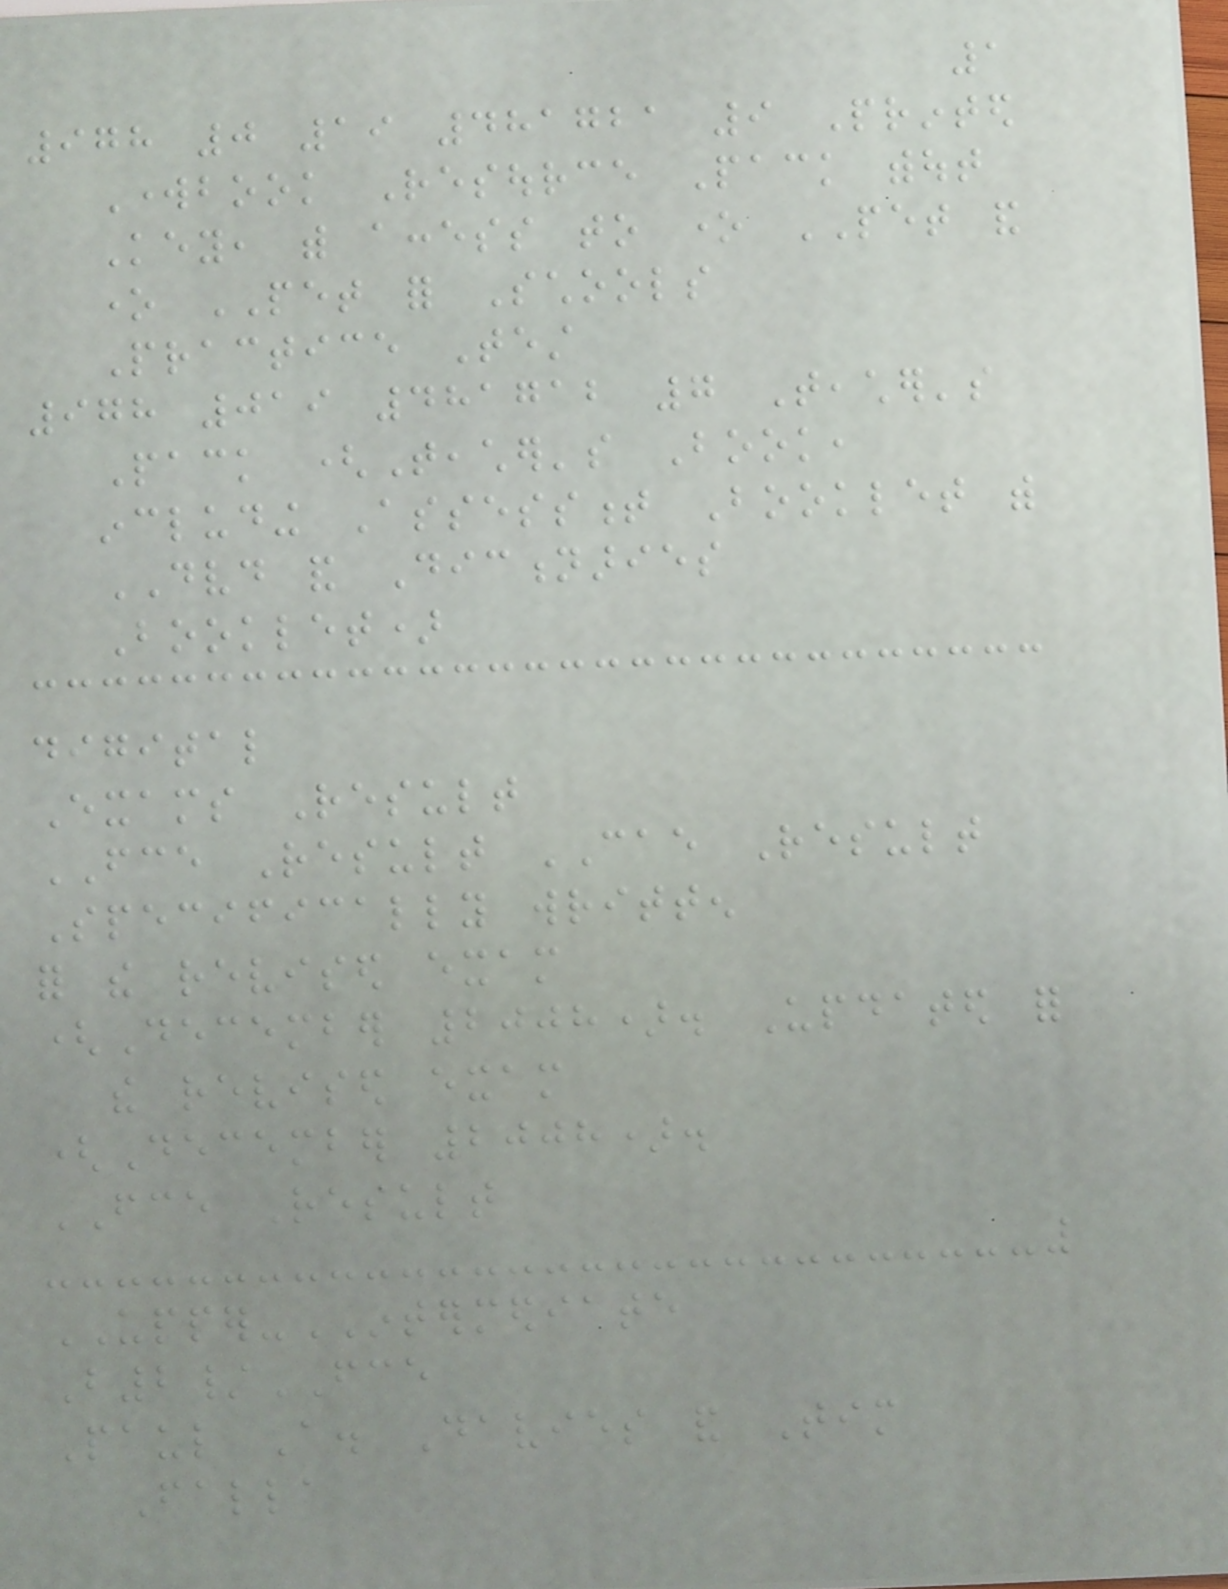1
978 0 19 481721 9 Printed
Workbook Resource Pack without
Key, with access to one PET and
one PET for Schools
Practice Test
978 019 481712 7 Teacher's
Pack (Teacher's Book,
including Assessment Booklet with
DVD and Dictionaries
Booklet)
digital
Exams Result
FCE Result CAE Result
Specifically written
for the revised exam
(December 2008). Updated for
the revised exam
(December 2008).
FCE Result
UPPER-INTERMEDIATE
B2/FCE
Paul A. Davies and Tim
Falla
